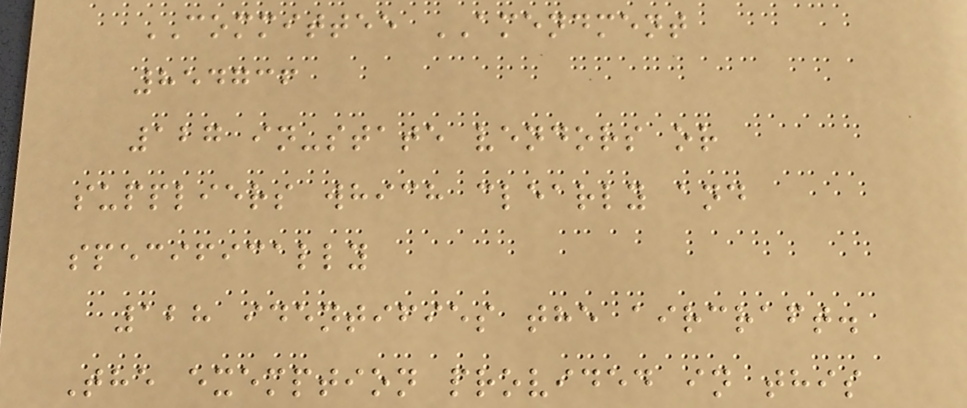COMMITTEE AMENDMENT
854736
127 in-state vendors or
suppliers which clearly and
specifically
128 identifies the aircraft.
The exemption provided in this
